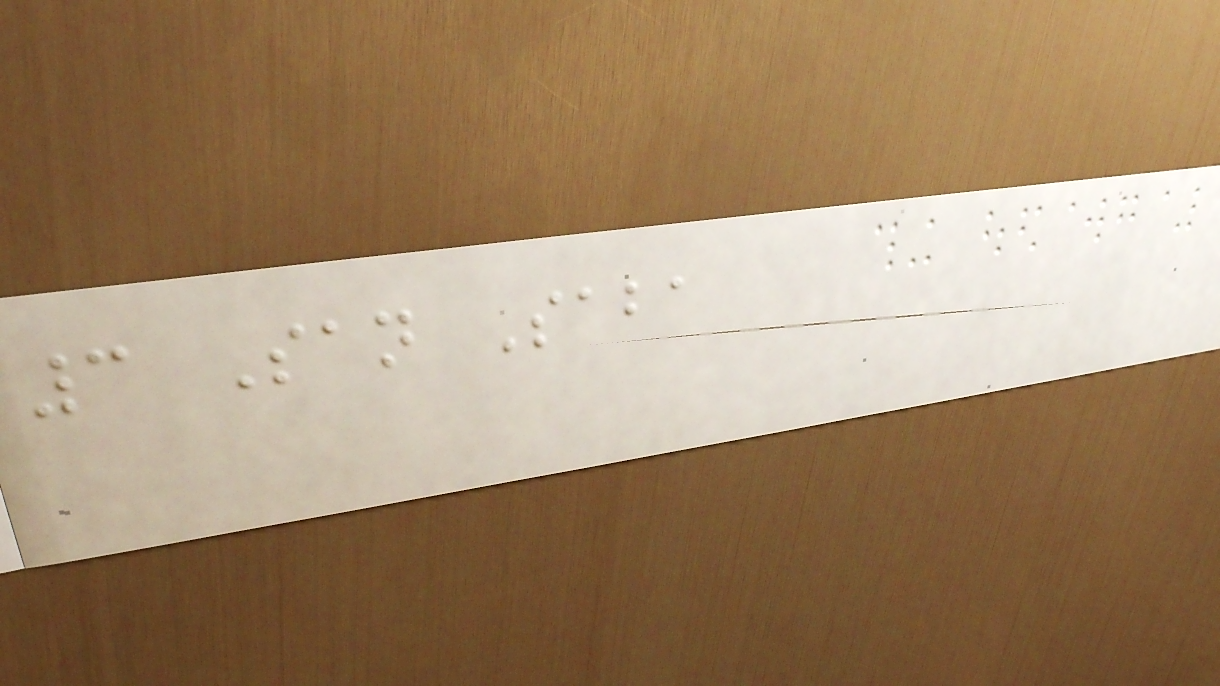3 San Saba
